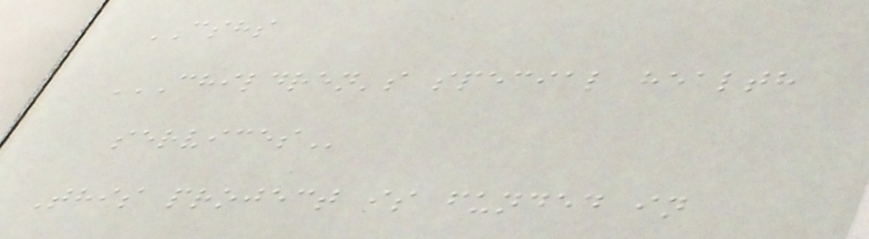CSHS
CHILDREN'S SPECIAL HEALTH
SERVICES
This project is funded in
